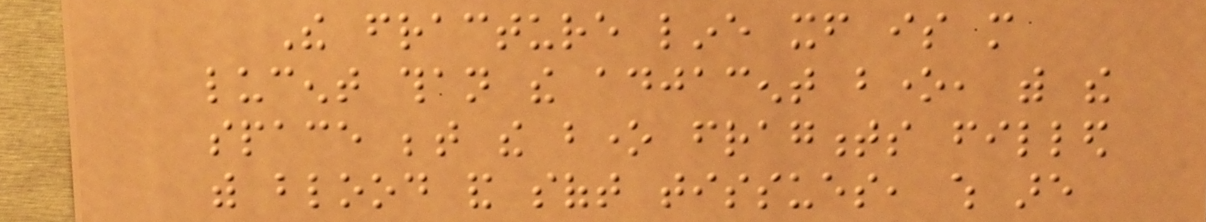The fracture line itself is more
lucent than the adjacent bone, with the
space between the bone fragments filled
with blood and soft tissues, which are
